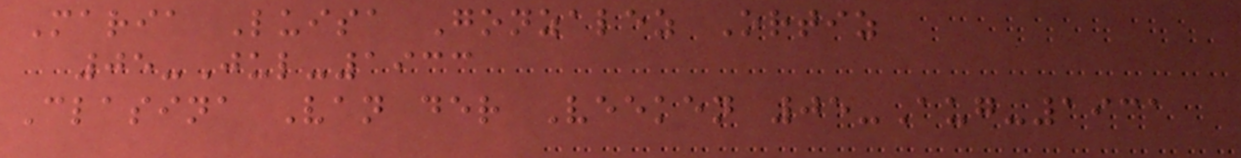Maria Luisa Gonzalez Ortiz
05-Jul-1933
Clasina Van der Veeken 05-Aug-1931
